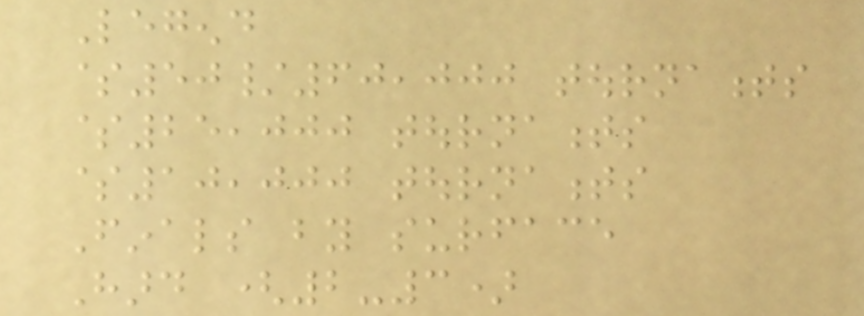Legend
$50/60,000 tournaments
$25,000 tournaments
$10,000 tournaments
Finals by surface
Hard (2-3)
